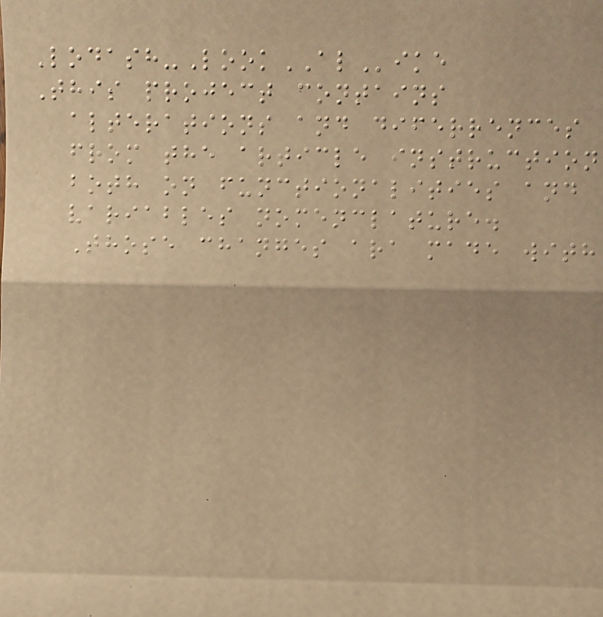Lodash-LookALike
This project contains
alterations and diferrences
from the article instruction
both on functionalities and
variables nomenclature.
Those changes ara made with
